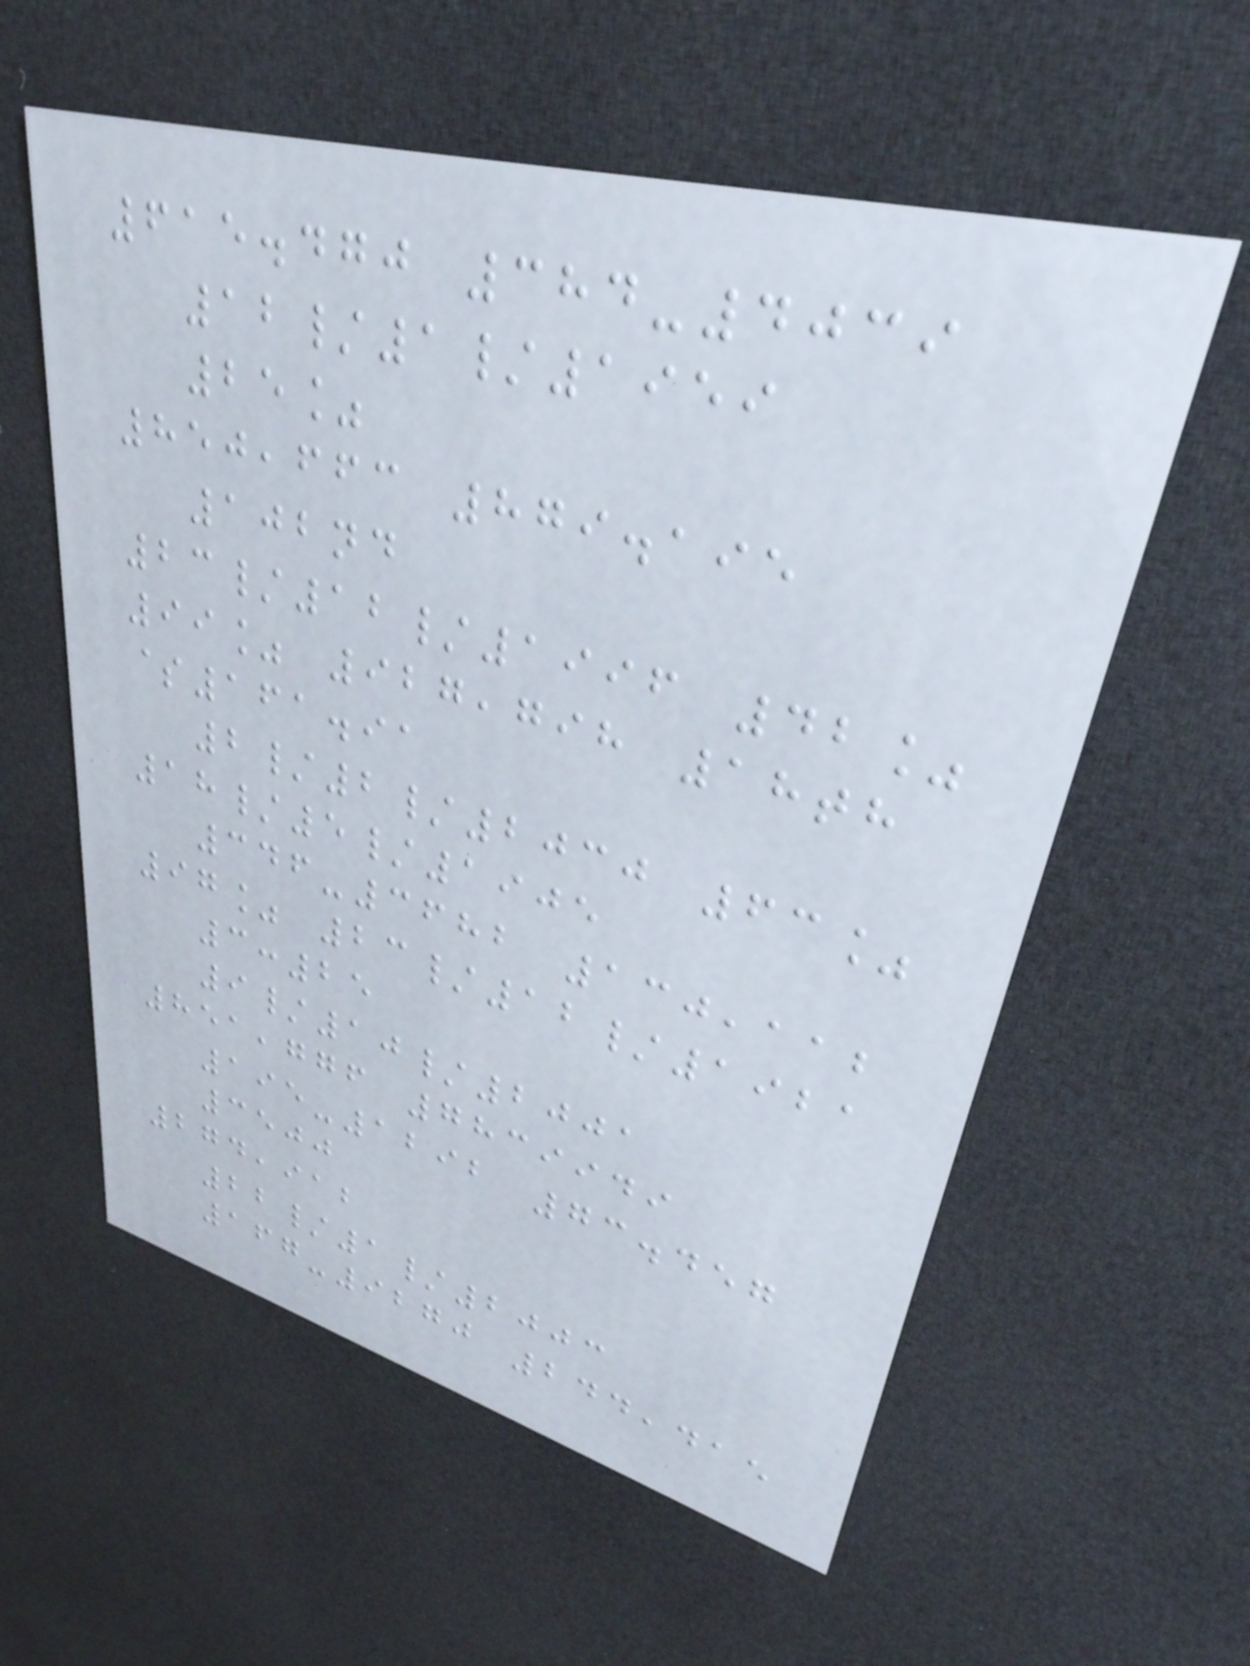615.470 384-4039
12/1/1959
25%
850,663 879.195
102nd
23/12/1996 42%
99% 927,798 18th
$161.91
2/2/2030 63%
18/5/1905
346-3682 130,112
97% 23/12/1921
3:25
9/10/2001
851,776 7839949
195-1292 73.457
3500
274,912
22/1/2003
167-9270 244,415
